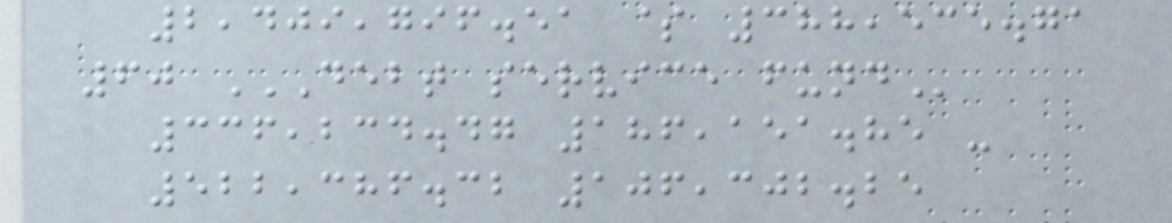2,409,796.51 $ 388,535.71
60 DEBT SERVICE FUND
336,234.47 186,151.85 -
522,386.32 106,302.25
